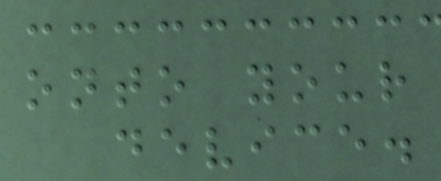onto your
device.
